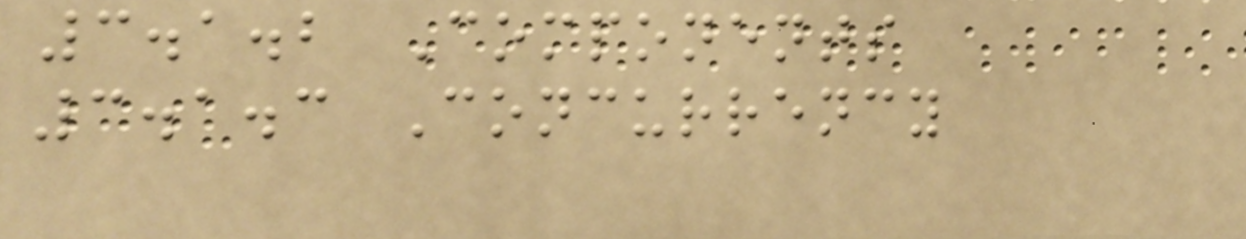3.1.2 Components
3.1.3 Concurrency
